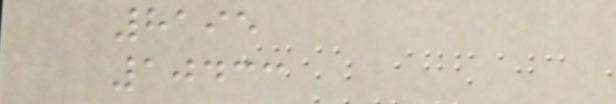8195
10433
